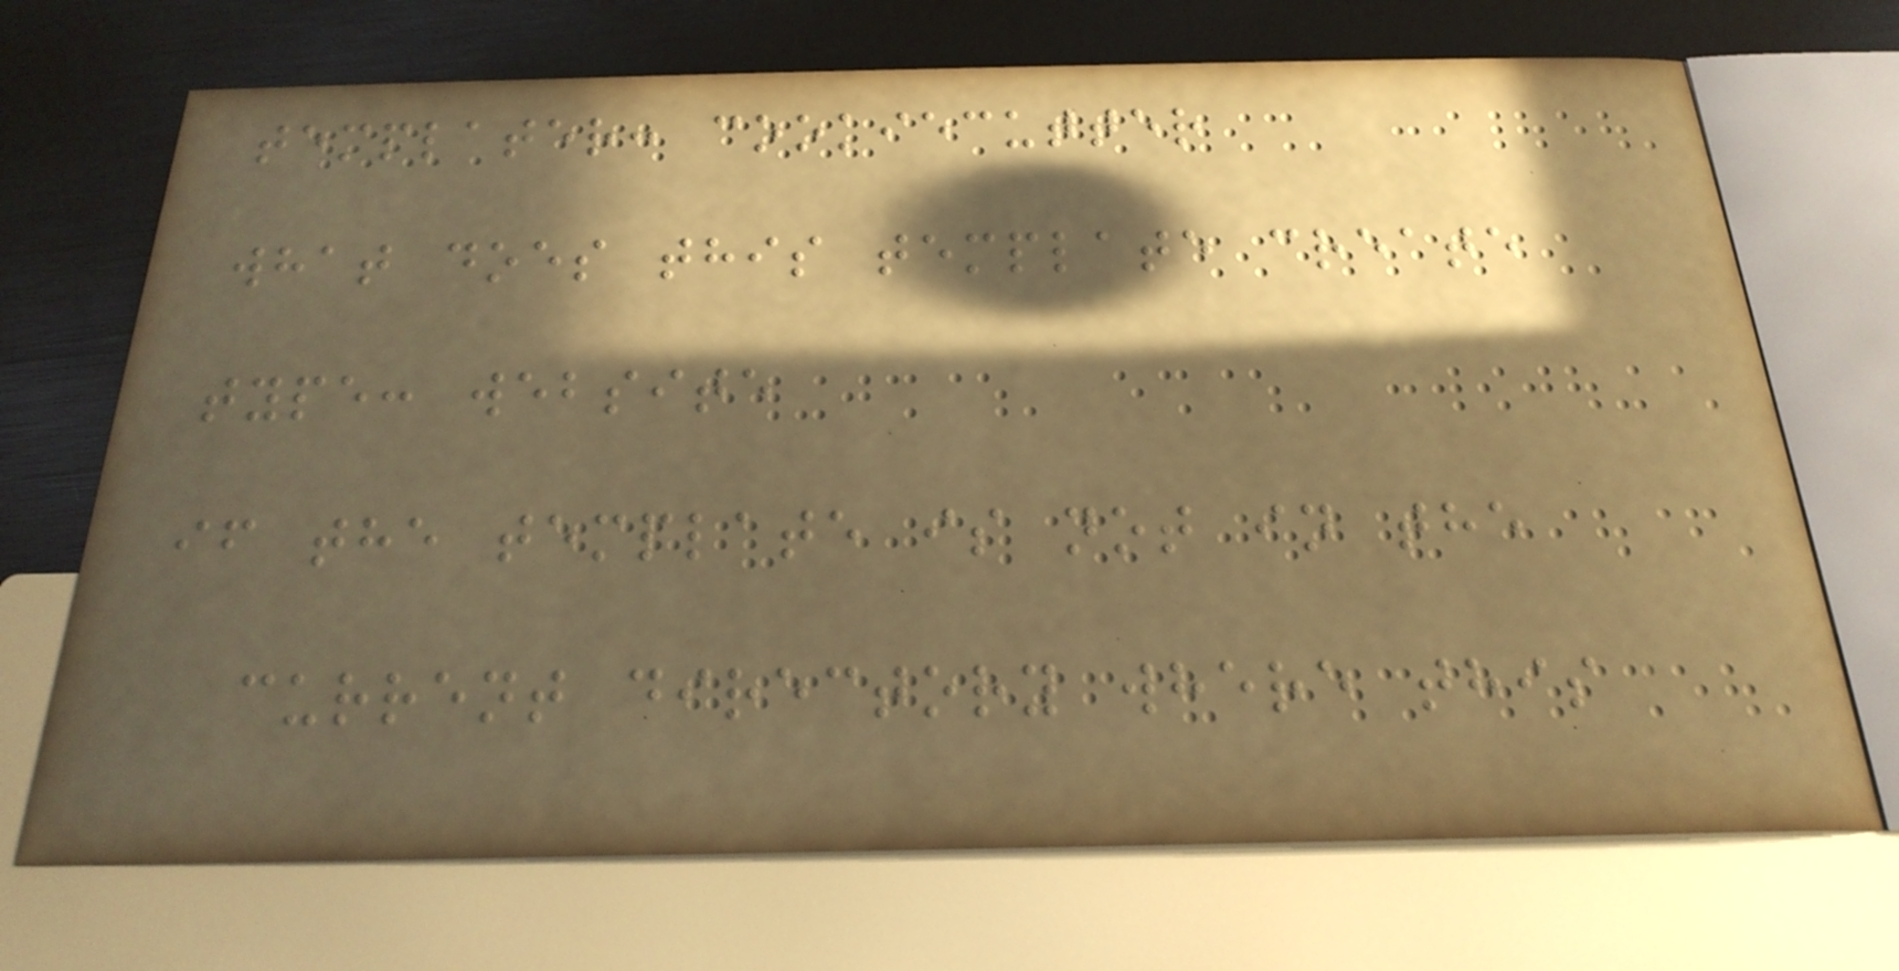templater: cookiecutter
what does this template create
type: website
if the template is not in the
current directory where this
